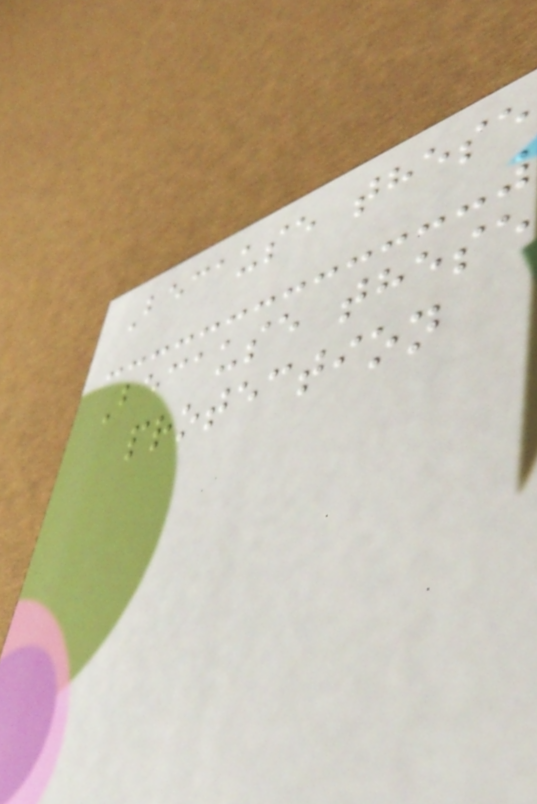Because these
Because these
protection
